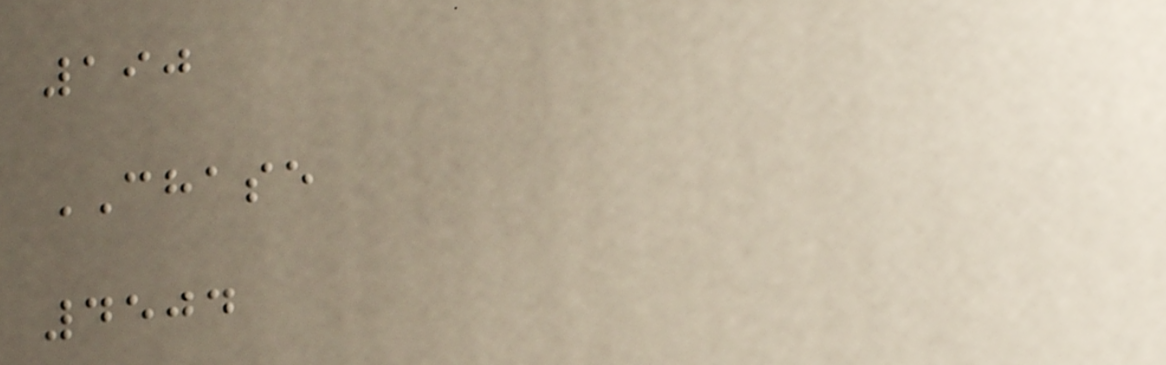190
CHASE
4504
